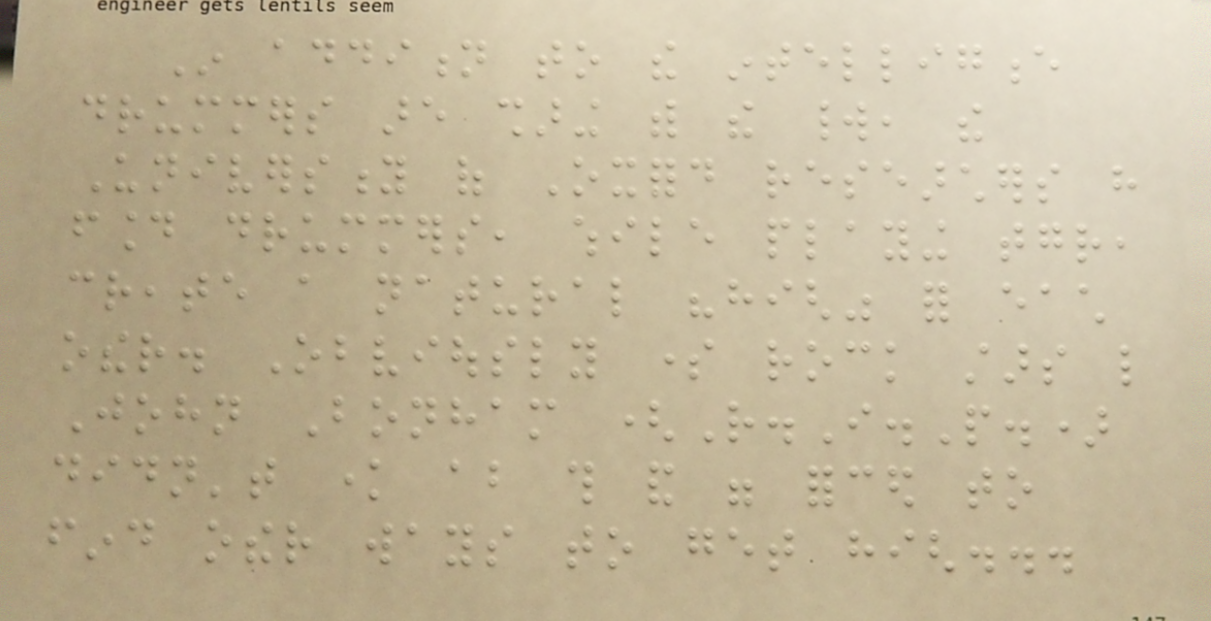In addition to the intelligence
drummers are sharing with the world, the
University of Oxford researchers have
found drummers, while playing together,
create a natural "high" for each
other. Obviously some rock stars like
John Bonham (R.I.P.)
didn't know about this and were forced to
find other ways to get high...
